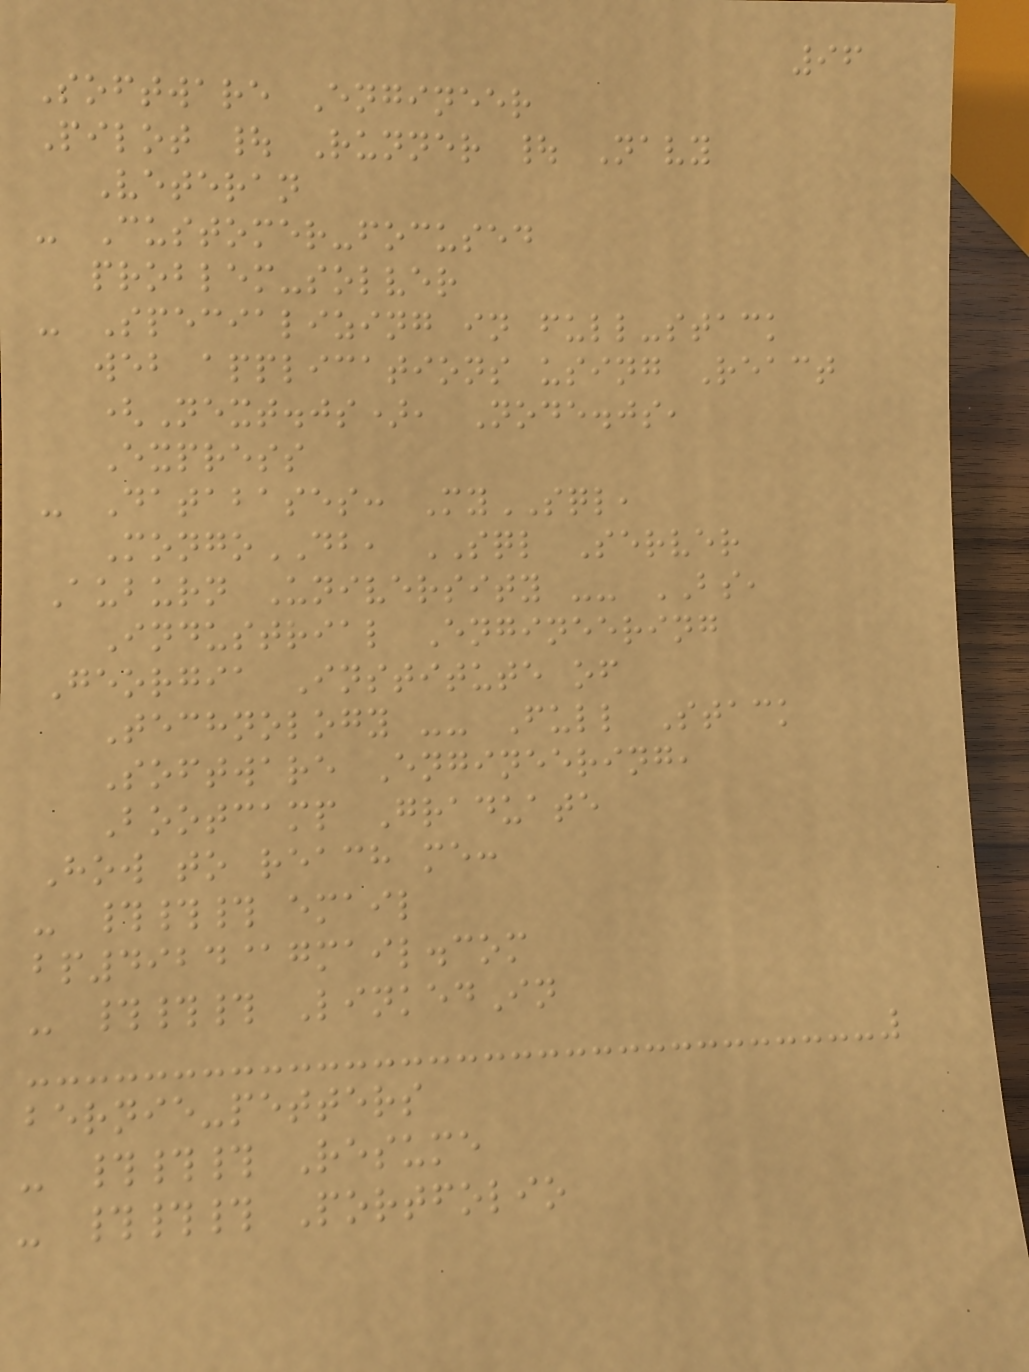96
Software Engineer
Pilot | Runner | Navy
Veteran
- Customer-focused
problem-solver
- Specializing in full-stack
web applications using React
(Next.js), Node.js,
Express
- Databases: MySQL,
MongoDB, SQL Server
Auburn University -- BS,
Industrial Engineering
Georgia Institute of
Technology -- Full Stack
Software Engineering,
Bootcamp Graduate
How to reach me:
- ### email
bp4924@gmail.com
- ### LinkedIn
bernie-petters
- ### Resume
- ### Portfolio
